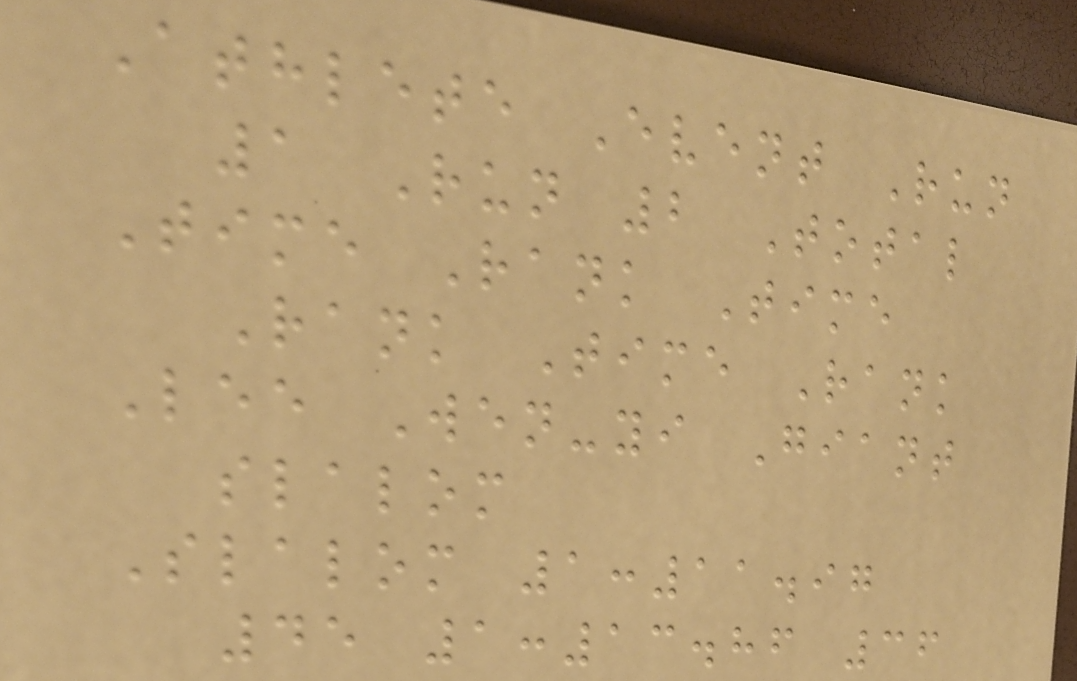Athlete Event Run
1 Run 2 Total
Time Rank Time
Rank Time Rank
Lee Wen-yi Giant
slalom
Slalom 1:11.97
45 1:13.86 36
